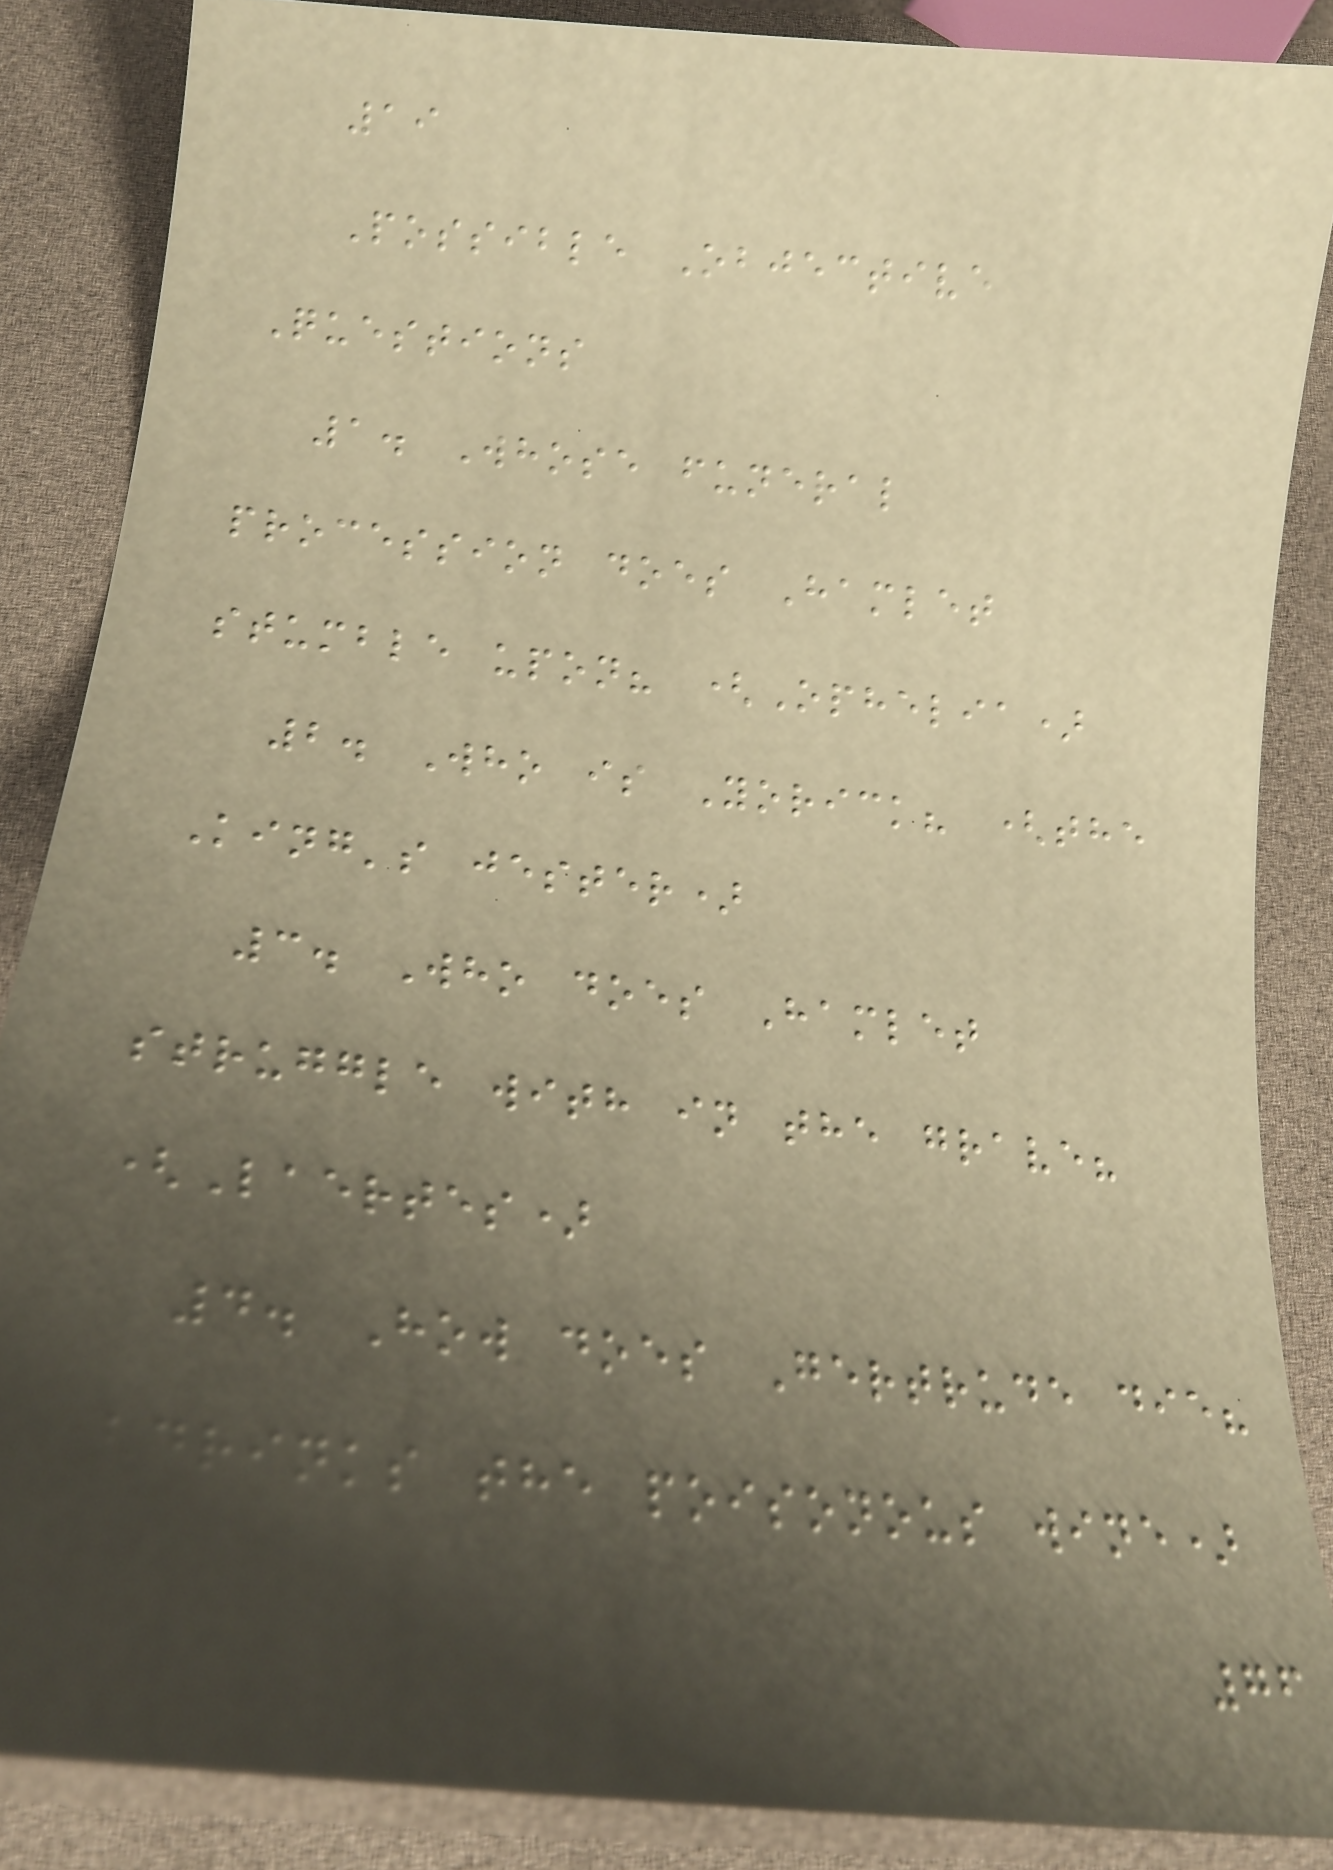19
Possible Objective
Questions
1. Whose funeral
procession does Hamlet
stumble upon? (Ophelia)
2. Who is Yorick? (the
King's jester)
3. Who does Hamlet
struggle with in the grave?
(Laertes)
4. How does Gertrude die?
(drinks the poisonous wine)
76
